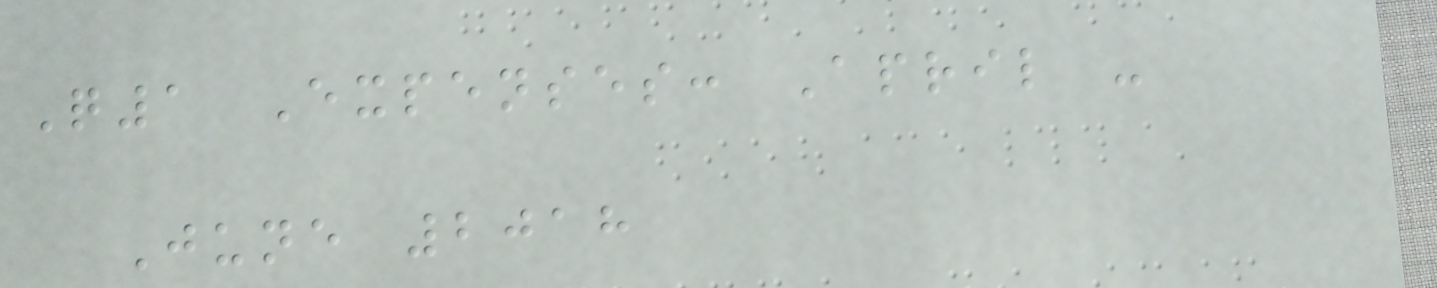Q1 Expenses: April -
June 2018
